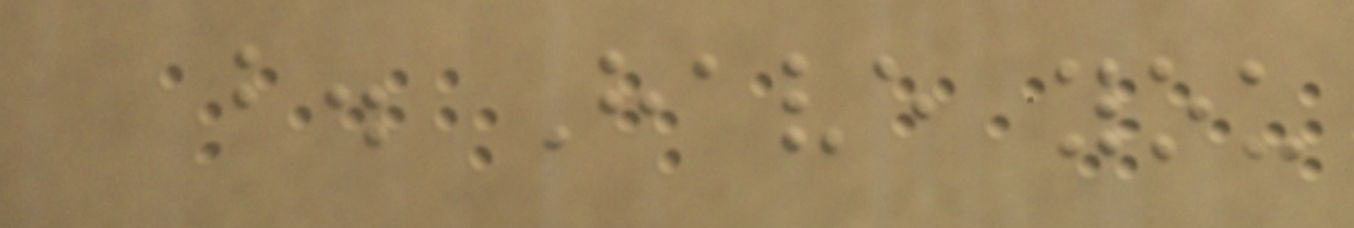b. Have you
